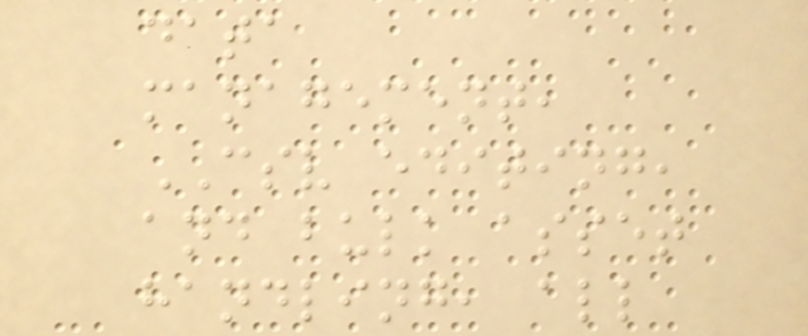data
management,
CSV editing,
and bulk asset
handling, all
